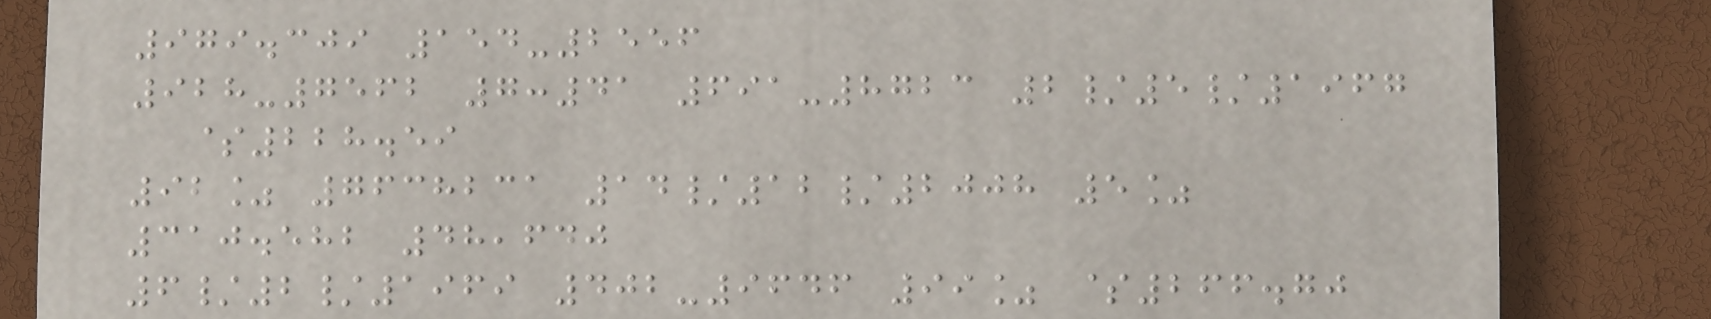979.309 154-2556
928-7562 7:41 691-8723 2/5/1967
$228.59
92% 7638231 14/12/2008 5%
310.582 48,640
6/2/1969 402-9646 99% $266.70
